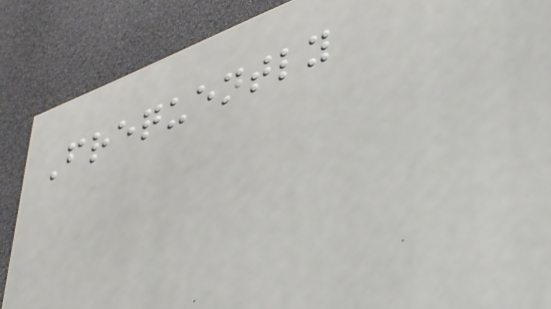Frequently
